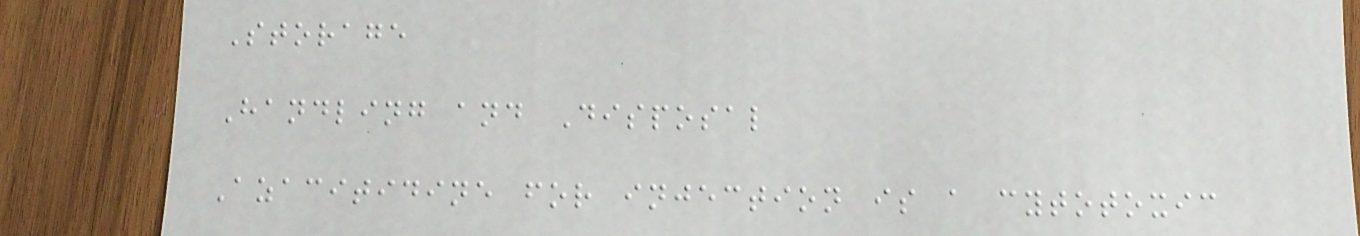Storage
Handling and Disposal
Azacitidine for injection is a cytotoxic
